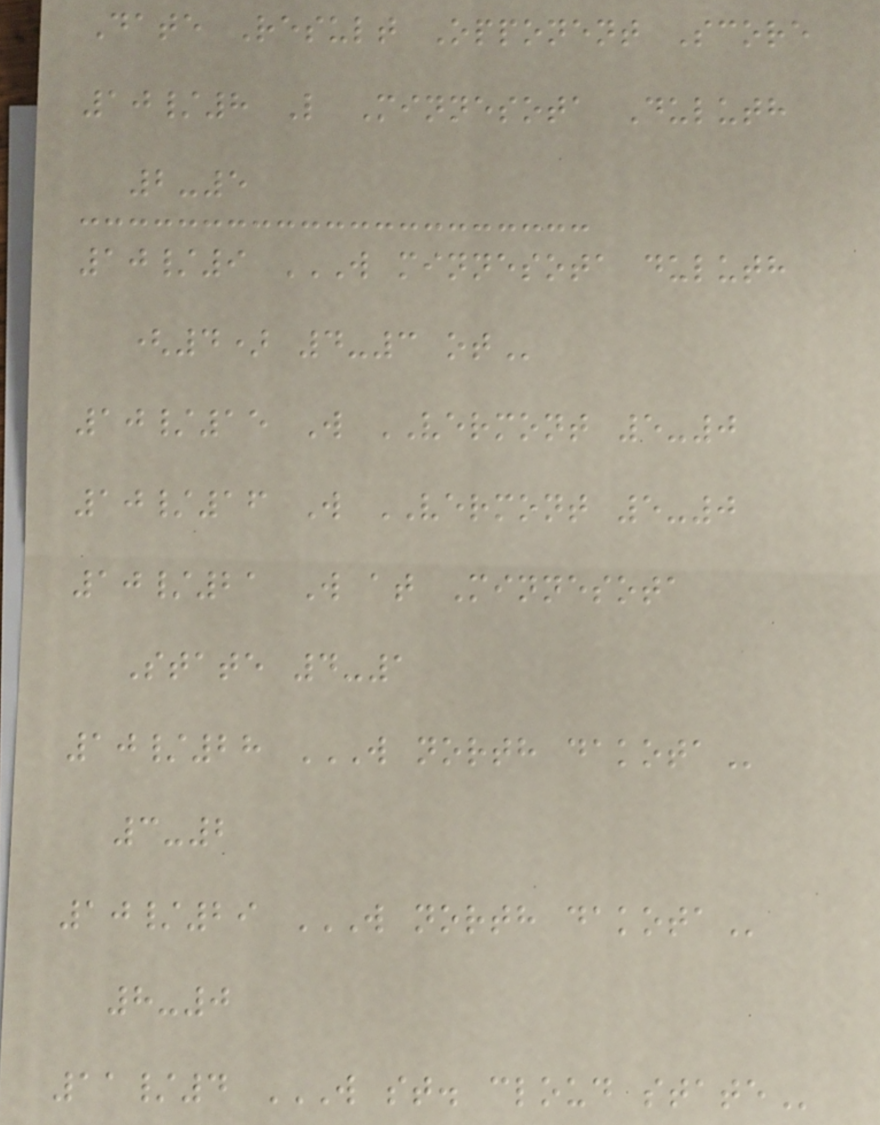Date Result Opponent Score
10/8 L Minnesota Duluth
2-5
10/9 W MINNESOTA DULUTH
(4) 4-3 OT
10/15 W VERMONT 5-0
10/16 W VERMONT 5-0
10/21 W at Minnesota
State 4-1
10/28 W NORTH DAKOTA
3-2
10/29 W NORTH DAKOTA
8-0
11/4 W ST. CLOUD STATE
